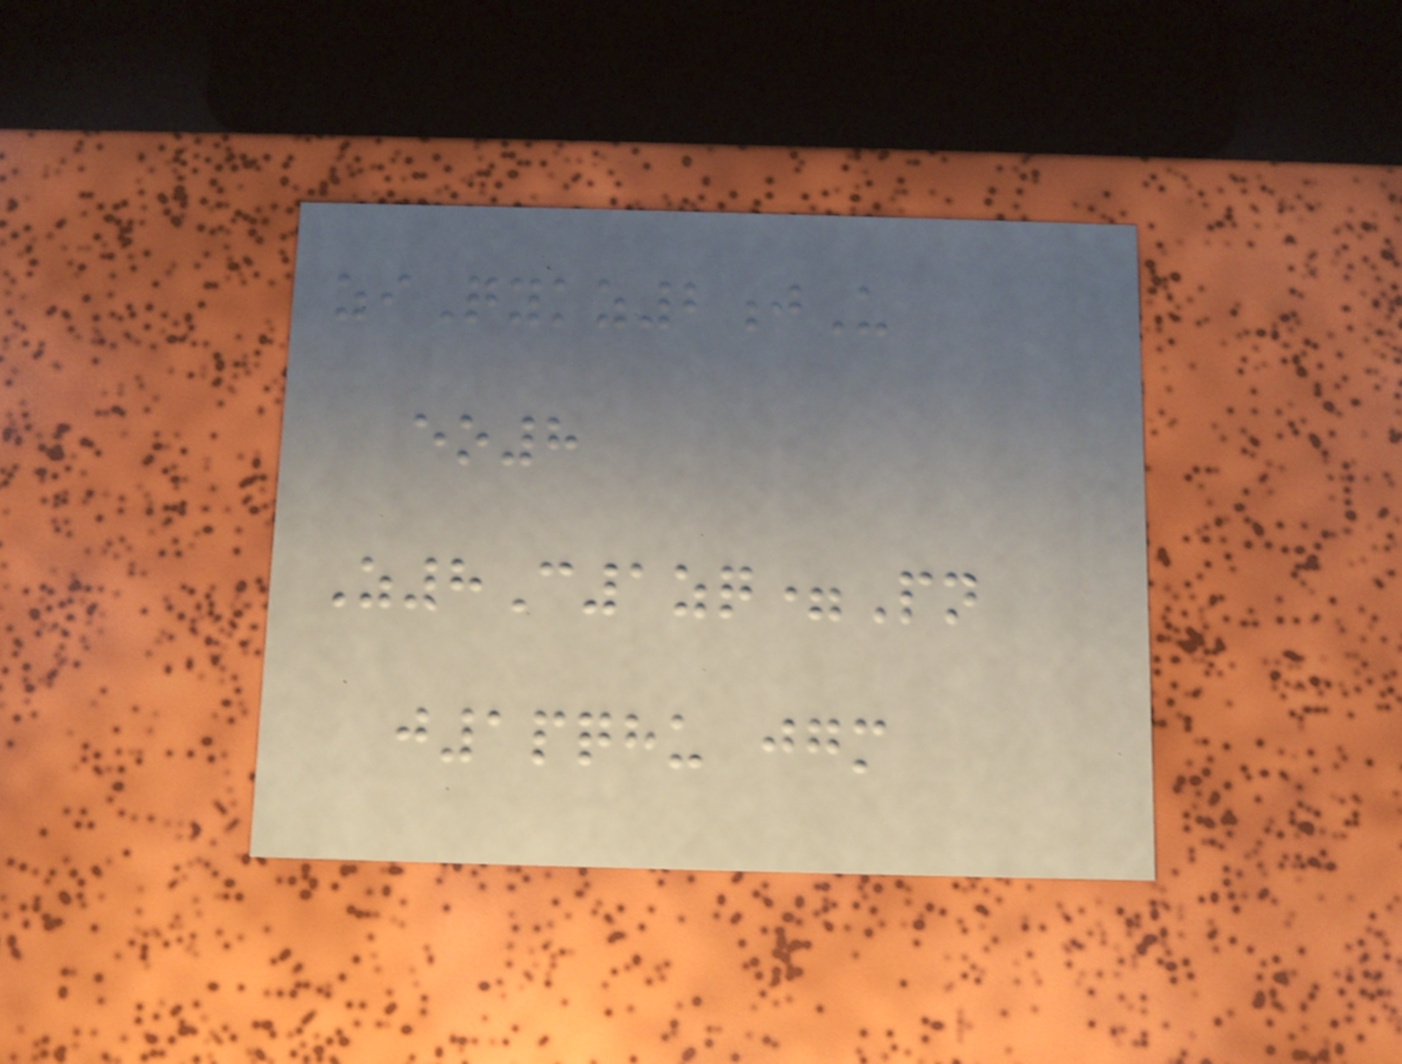ziQykz2jU
eo8
Z8C1zq=Pn
j1pqhu jgm
